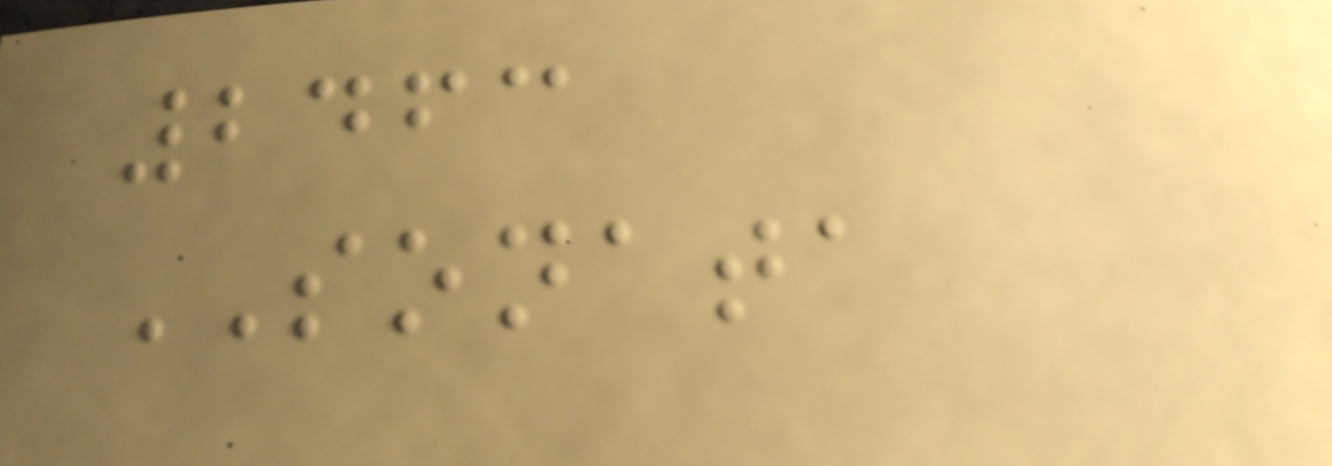2463
SONATA
